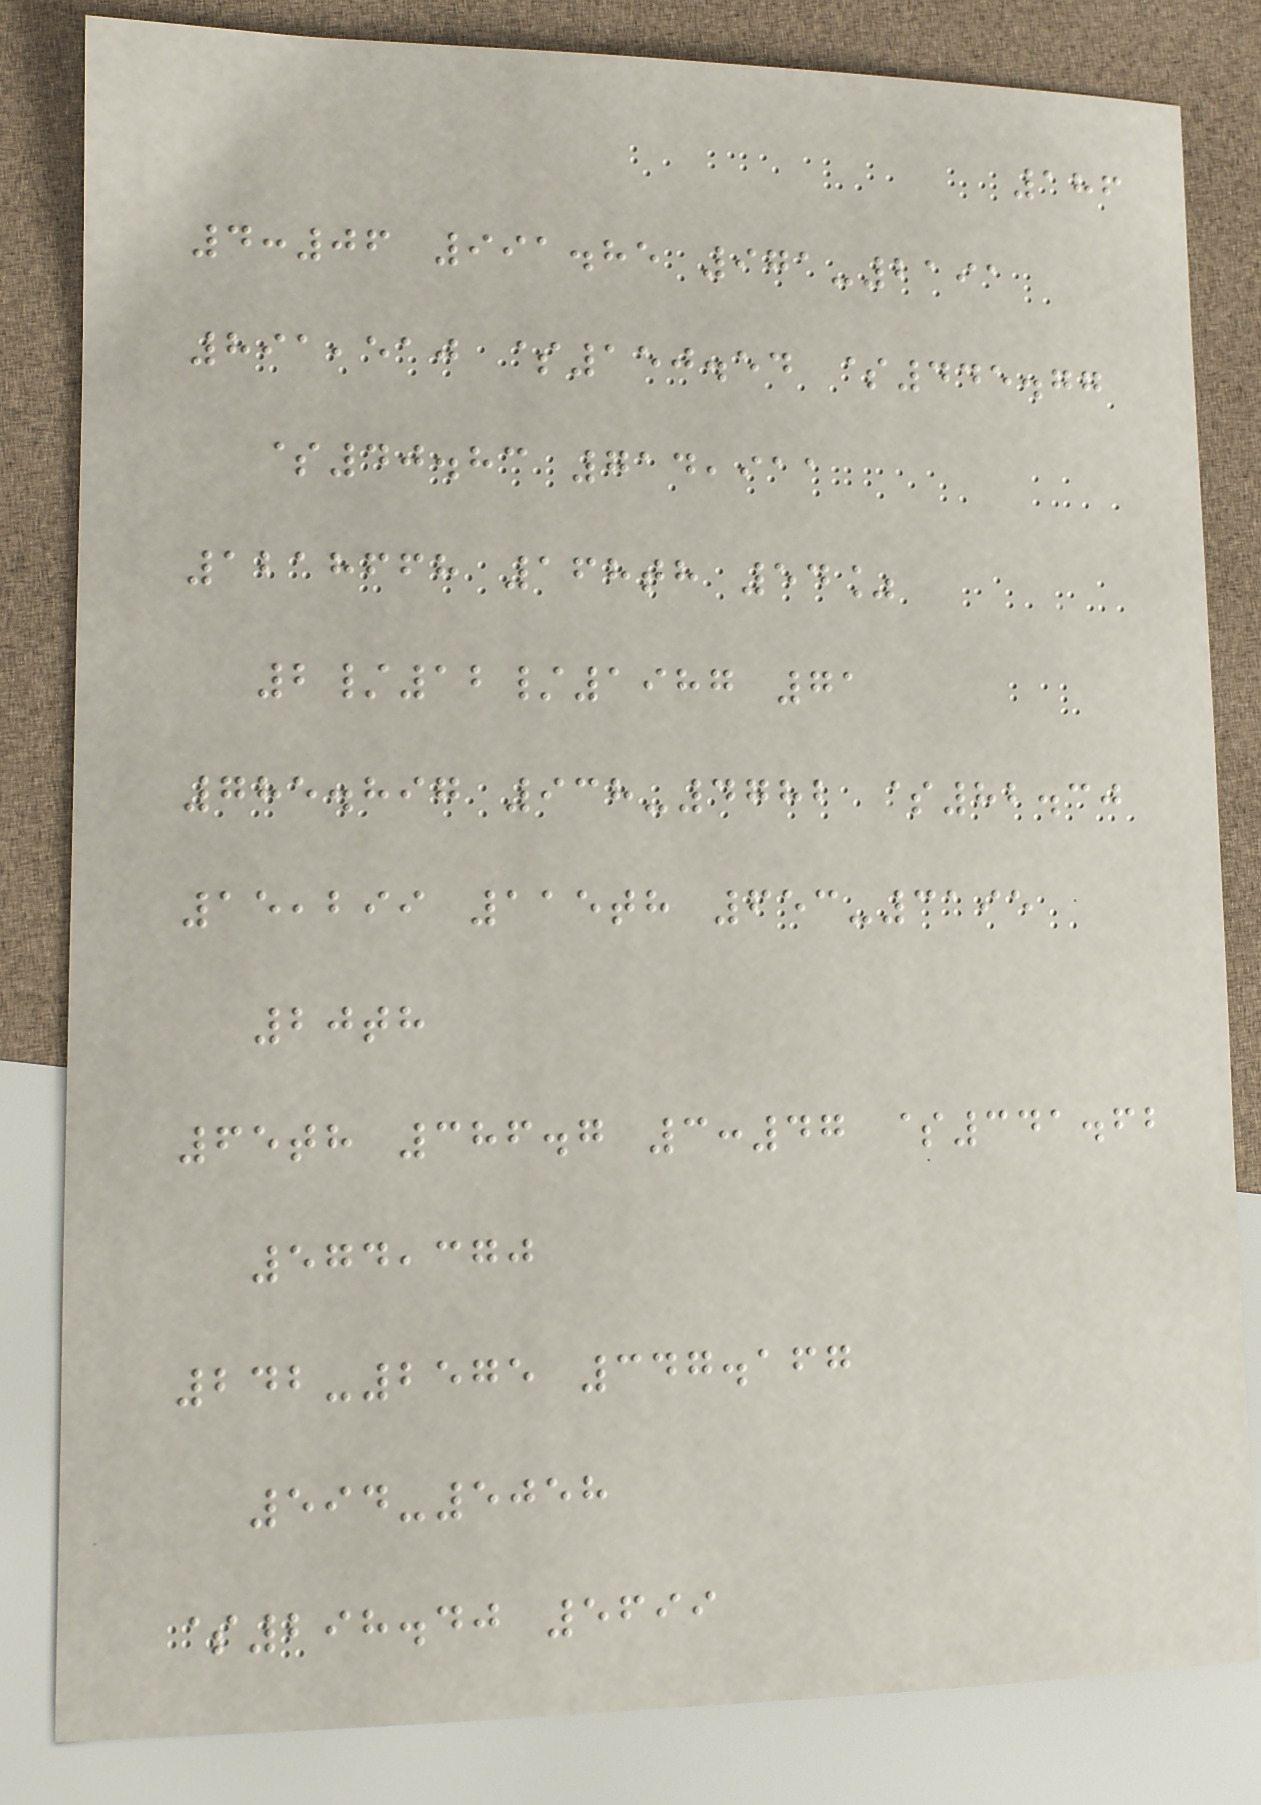186
4:06 991.85 971-2191
891,510 $150.54 $445.77
$40.83 714,911
1218668 168th 54%
2/12/1987 71
785.897 938-4782 $82.30
15,299 115th 653-3195
20th
65th 386.7 3:47 $341.62
574,370
242-2575 347.167
594-5058
$298.40 5699
